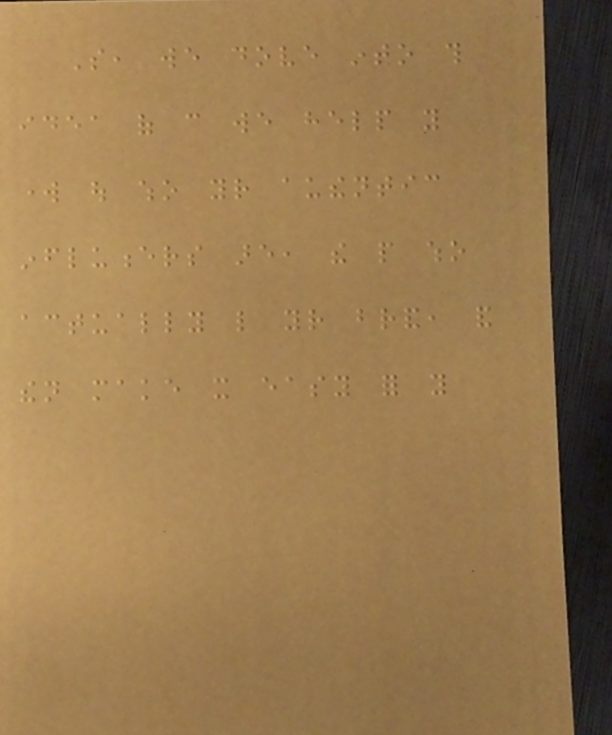So, we dove into this
idea of can we help you
work out who your authentic
influencers are, the people who
actually like your brand, and
then make it easy for you
